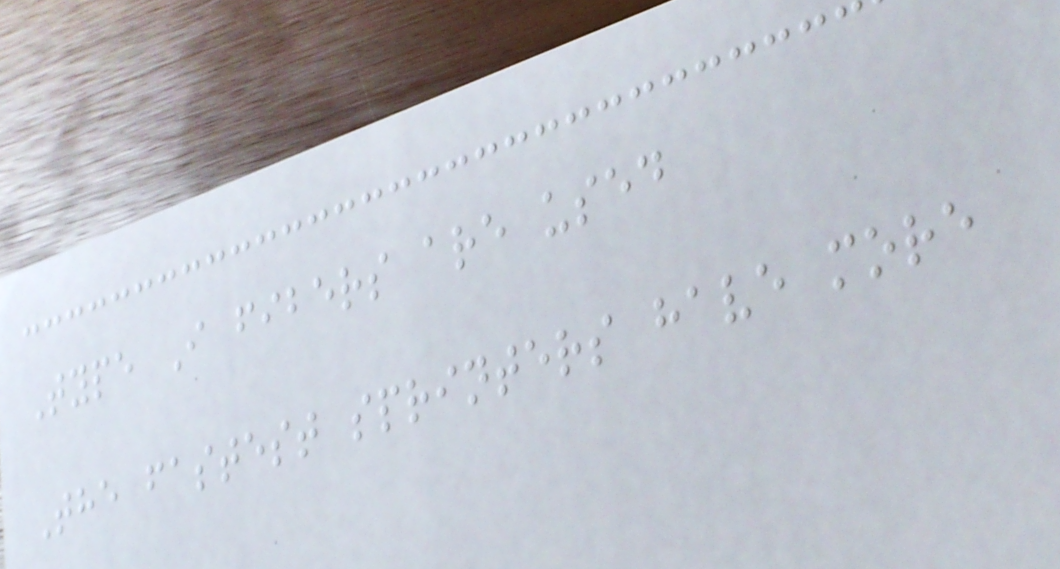Type I fibers are used
The fastest sprinters have more
